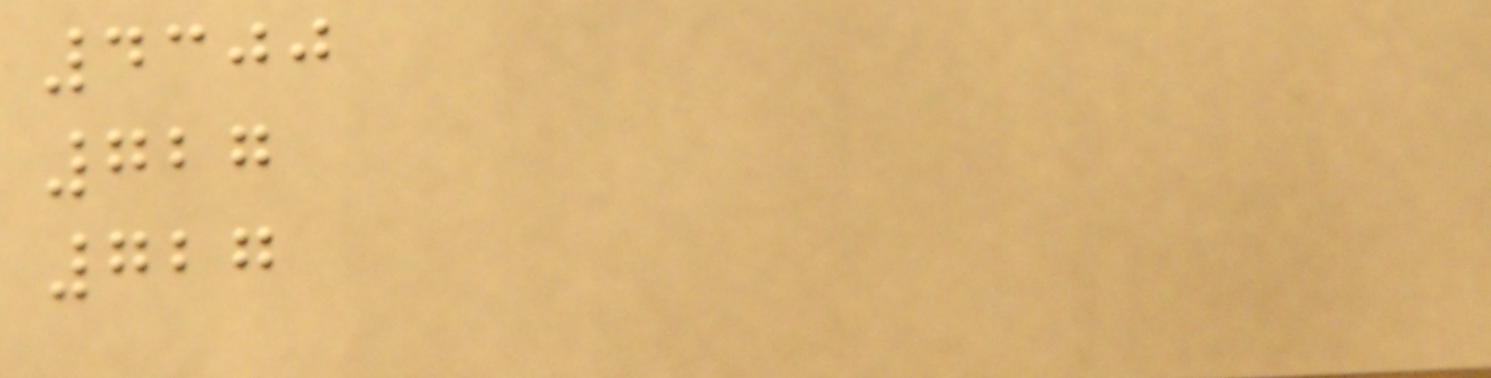4300
727
727
